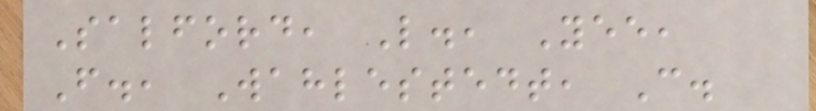Salford, L., Yee,
F., Wahlestedt, C.
